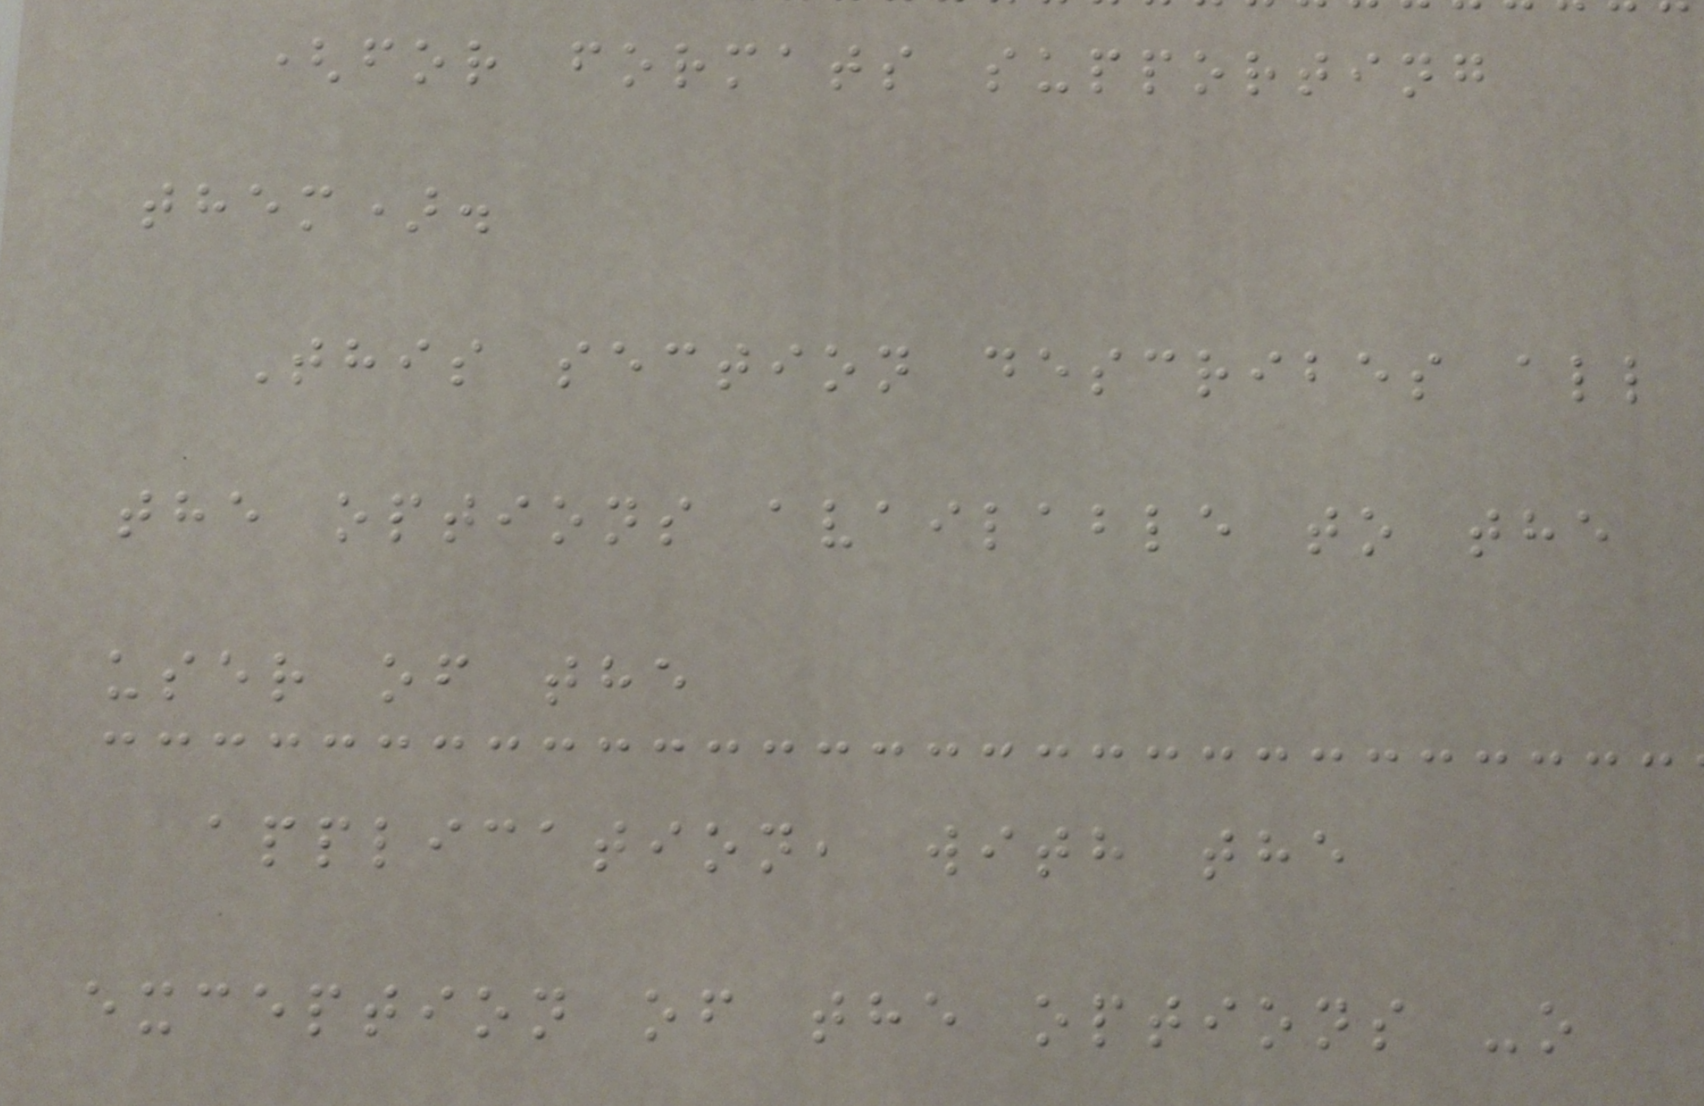(for formats supporting
them).
This section describes all
the options available to the
user of the
application, with the
exception of the options -o
